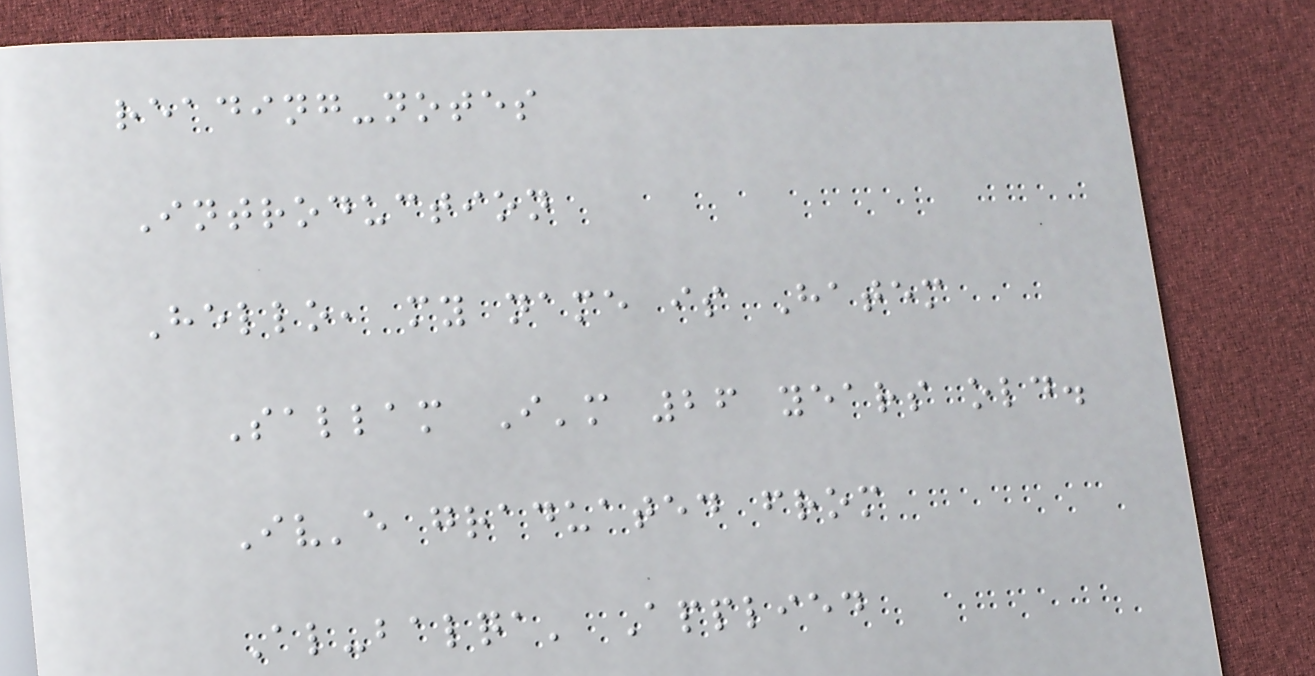reading-notes
Introduction
Hello, my name is Hatem
Sallam I'm 26 years old.
Iv'e graduated from
Al-balqa' Applied
